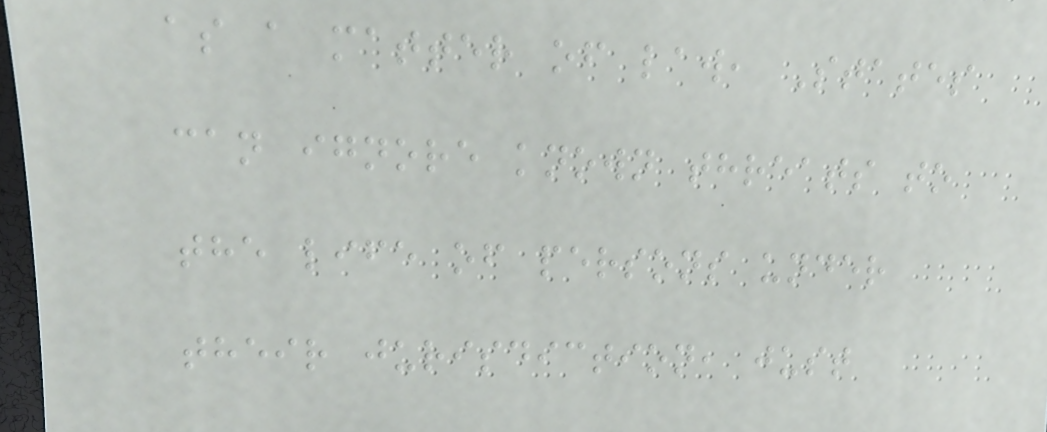as a matter of law, States
can ignore known threats to
the life of persons under
their jurisdiction, just
